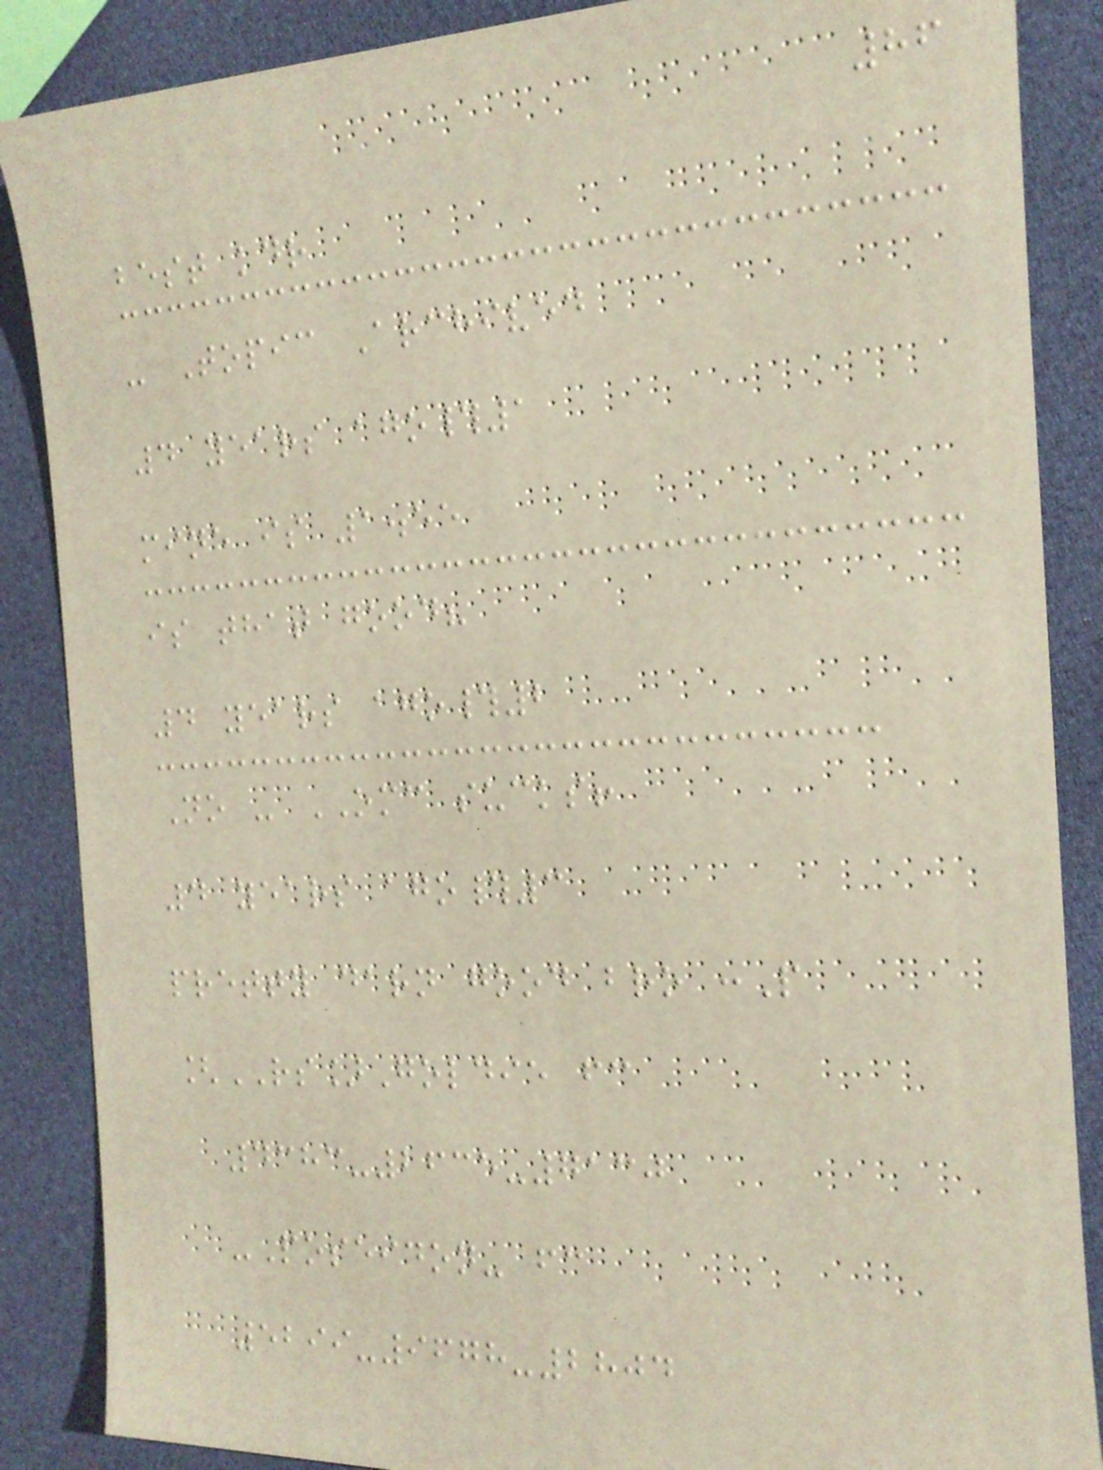86
best kdr
- Topic Archived
4 years ago#1
mine is 1.55
is that good?
4 years ago#2
No - OMC sucks!
4 years ago#3
pretty darn good bro :P
[RS]Goldie fc
4383-2635-7130
-Poseidon- fc
5299-9678-2804
